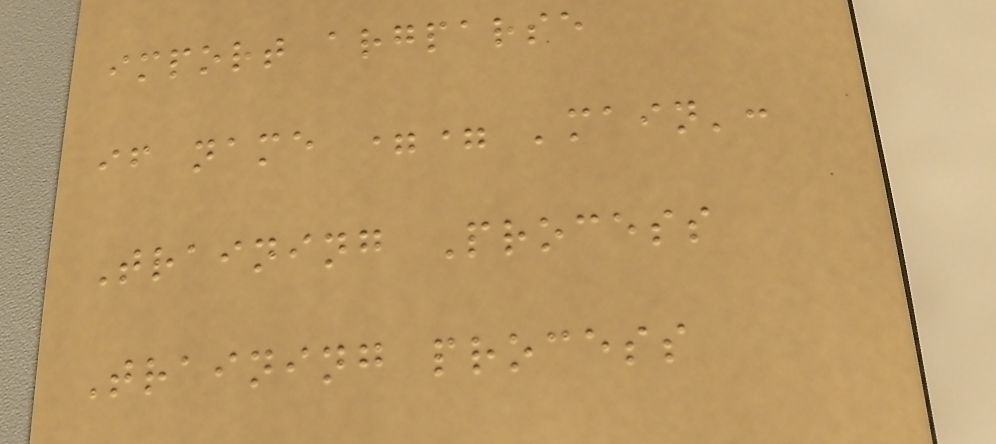import argparse
if name == 'main':
Training Process
Training process
